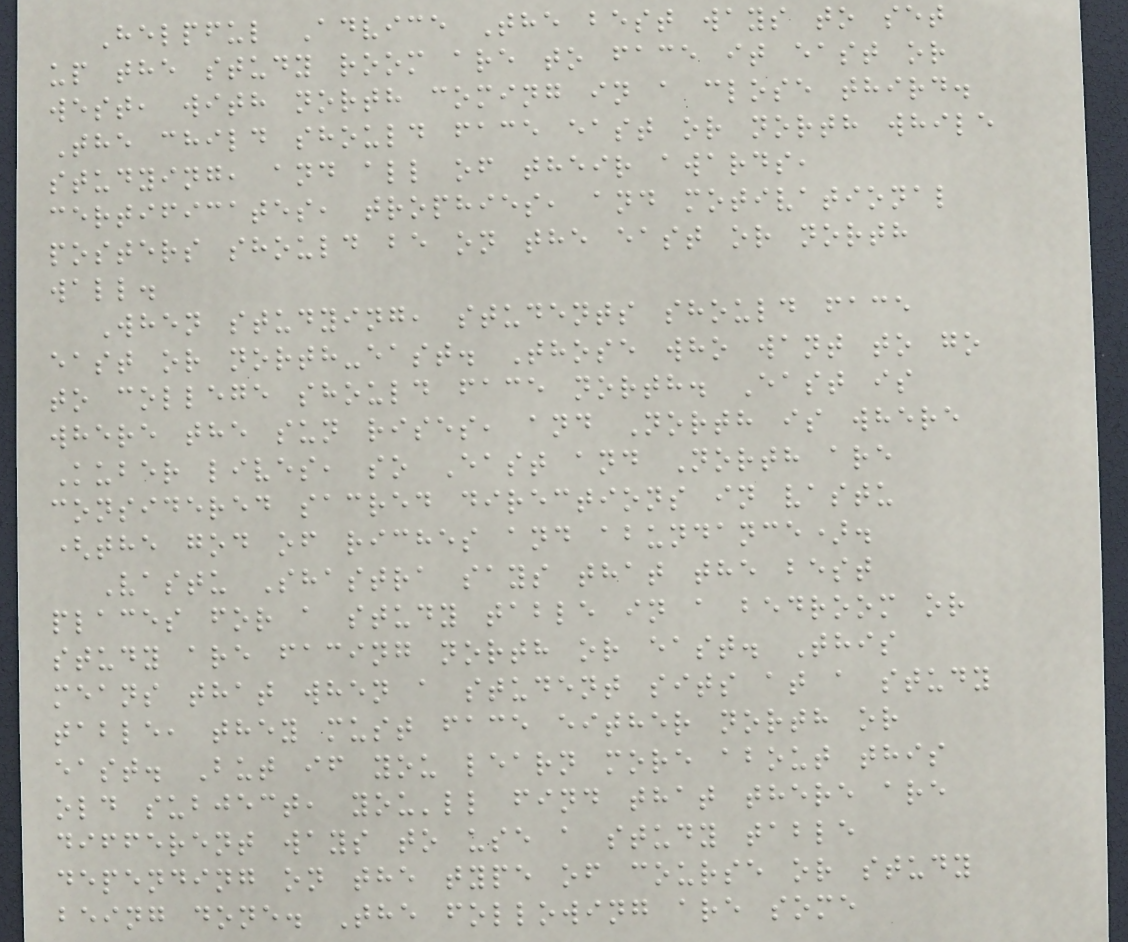Helpful Advice The best ways to set
up the study room are to face it east or
west, with north coming in a close third.
The child should face east or north while
studying, and all of their awards,
certificates, trophies, and motivational
posters should be on the east or north
wall.
When studying, students should face
east or north-east. Those who want to go
to college should face north. East is
where the sun rises, and North is where
Kuber lives, so East and North are
considered sacred directions in vastu
(the god of riches and abundance).
Vastu Shastra says that the best
places for a study table in a bedroom or
study are facing north or east. This
means that when a student sits at a study
table, they must face either north or
east. But if you learn more about this
old subject, you'll find that there are
different ways to use a study table
depending on the type of course or study
being done. The following are some
